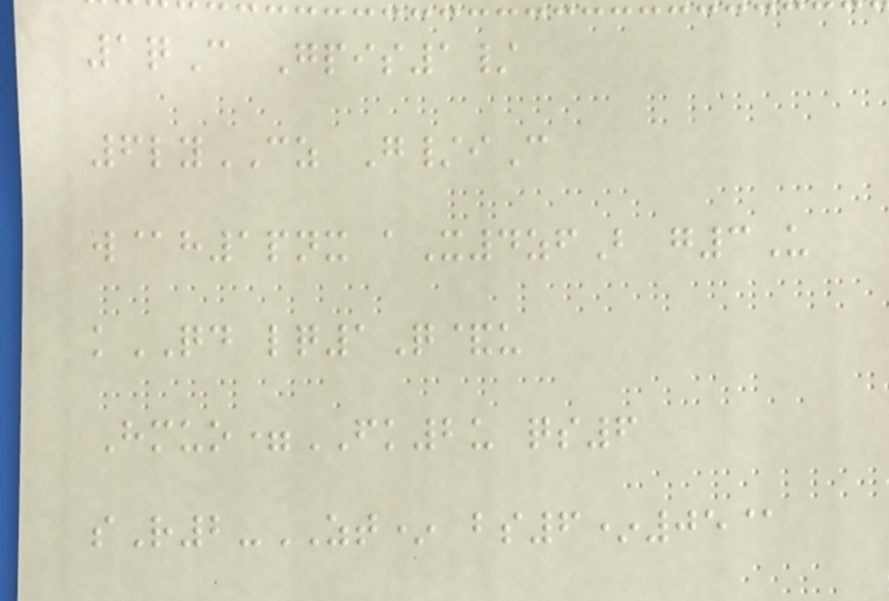1qC Gpis1/
6lyCZ G/iC
w@h1pnx aX4zfB g3U
kQD lq1Q&u
Hmuo=FK2u qs6
sR2-ZT* bs6*05@
